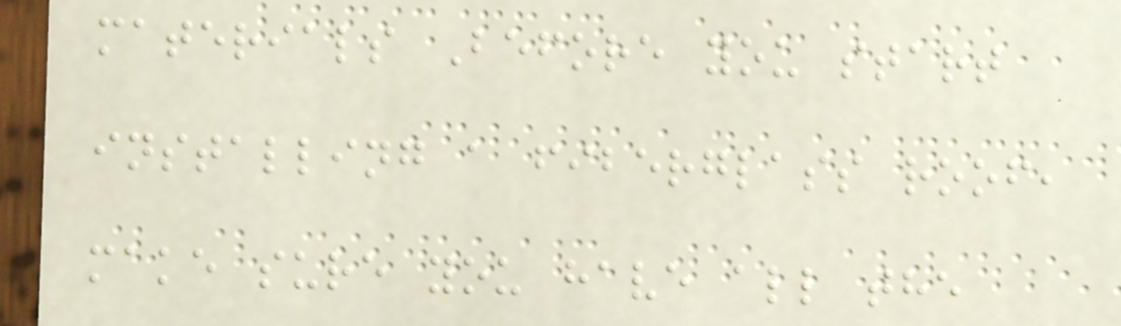materials Before you start
installing a fiberglass roof,
make sure you have all the
